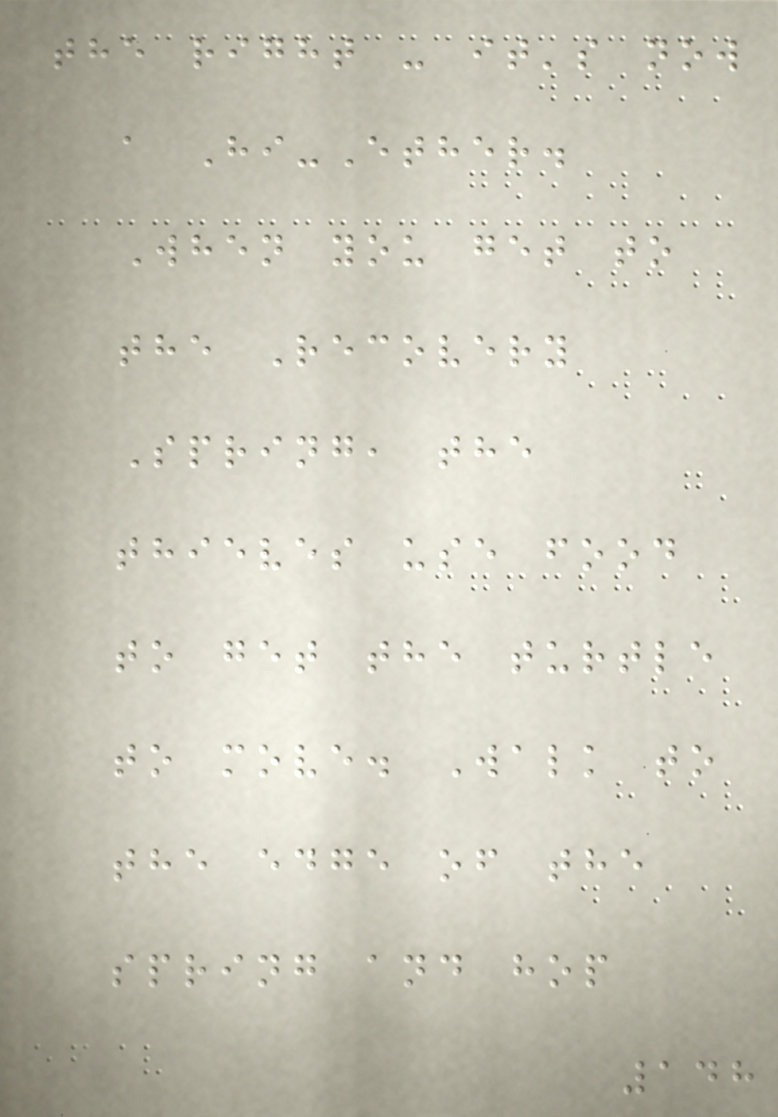the right - it's now
a Hi-Ether.
When you get to
the Recovery
Spring, the
thieves use food
to get the turtle
to move. Walk to
the edge of the
spring and hop
148
